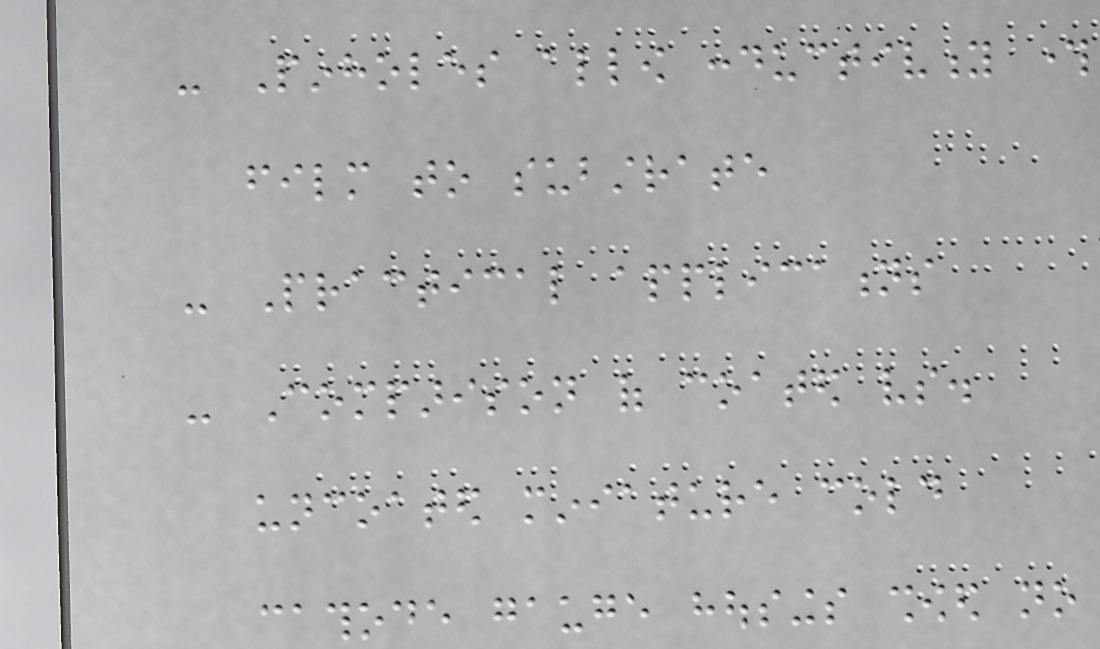- Pinholes allow conductivity through
film to substrate
- Practical applications
- Comparison of coated vs.
uncoated miniature cold
cathode gauge housings showed no
